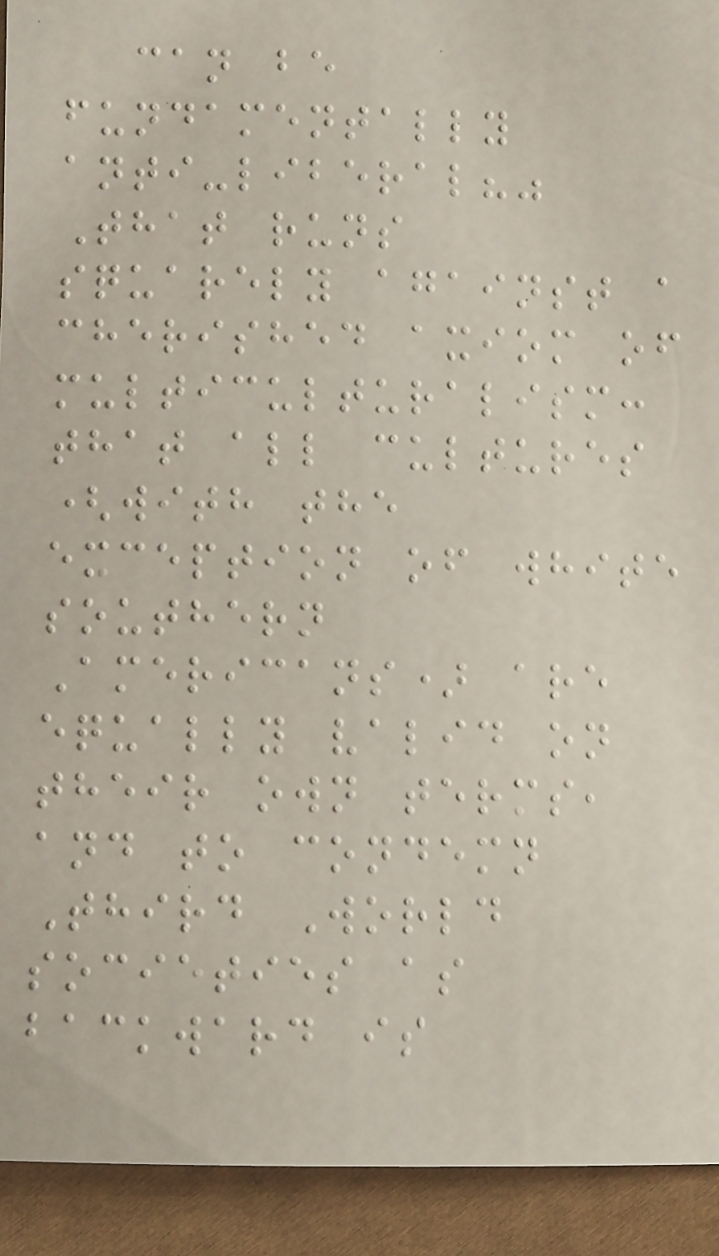can be
fundamentally
anti-liberal?"
That runs
squarely against a
cherished axiom of
multiculturalism:
that all cultures
(with the
exception of white
southern
Americans) are
equally valid on
their own terms,
and to condemn
Third World
societies as
backward is
